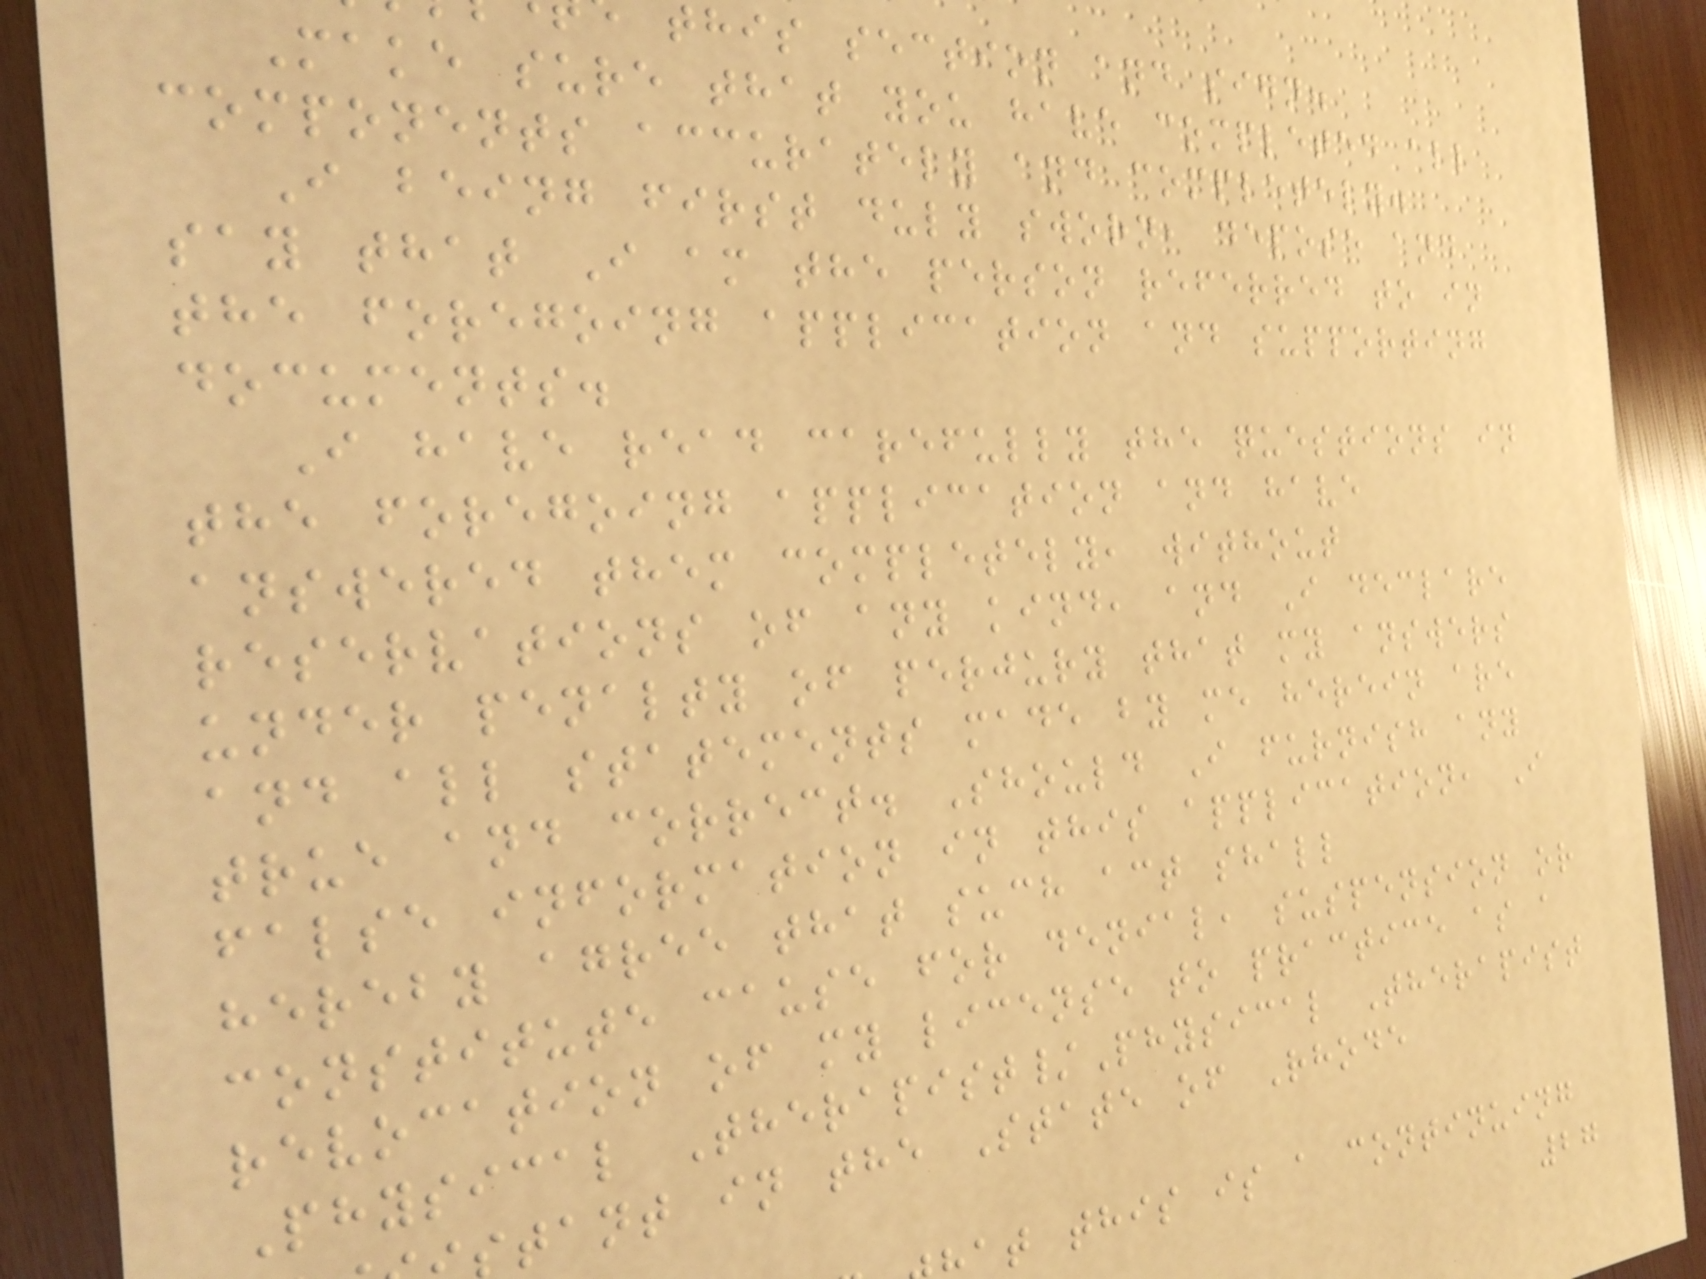this section and sign.
Make sure that you have completed all
components accurately and completely.
I being first duly sworn, depose and
say that I am the person referred to in
the foregoing application and supporting
documents.
I have read carefully the questions in
the foregoing application and have
answered them completely, without
reservations of any kind, and I declare
under penalty of perjury that my answers
and all statements made by me herein are
true and correct. Should I furnish any
false information in this application, I
hereby agree that such act shall
constitute cause for denial, suspension or
revocation of my license to practice as a
Physical Therapist/Physical Therapist
tant in the State of Rhode
at this is a continuing
27
